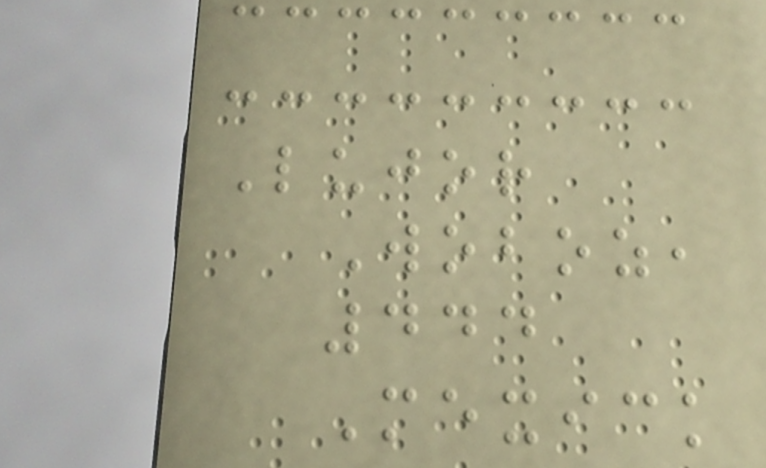Lujor
Woboz,
444
Mexick
